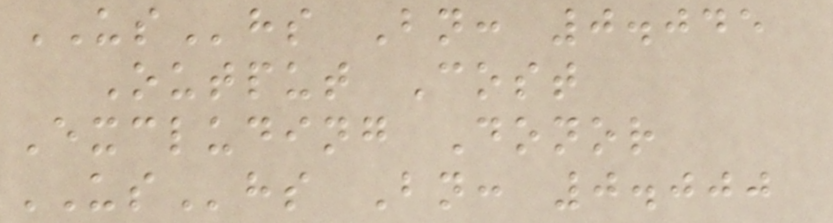UShs Bn: 0.045
Output Cost
Excluding Donor
UShs Bn: 0.000
